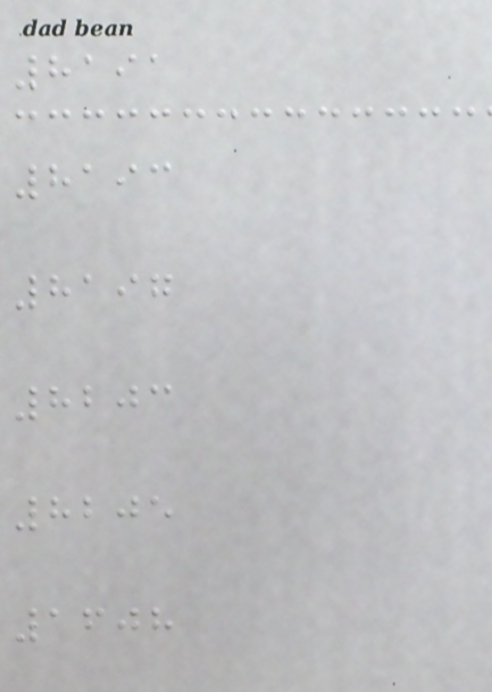8191
8193
8197
8203
8205
1608
